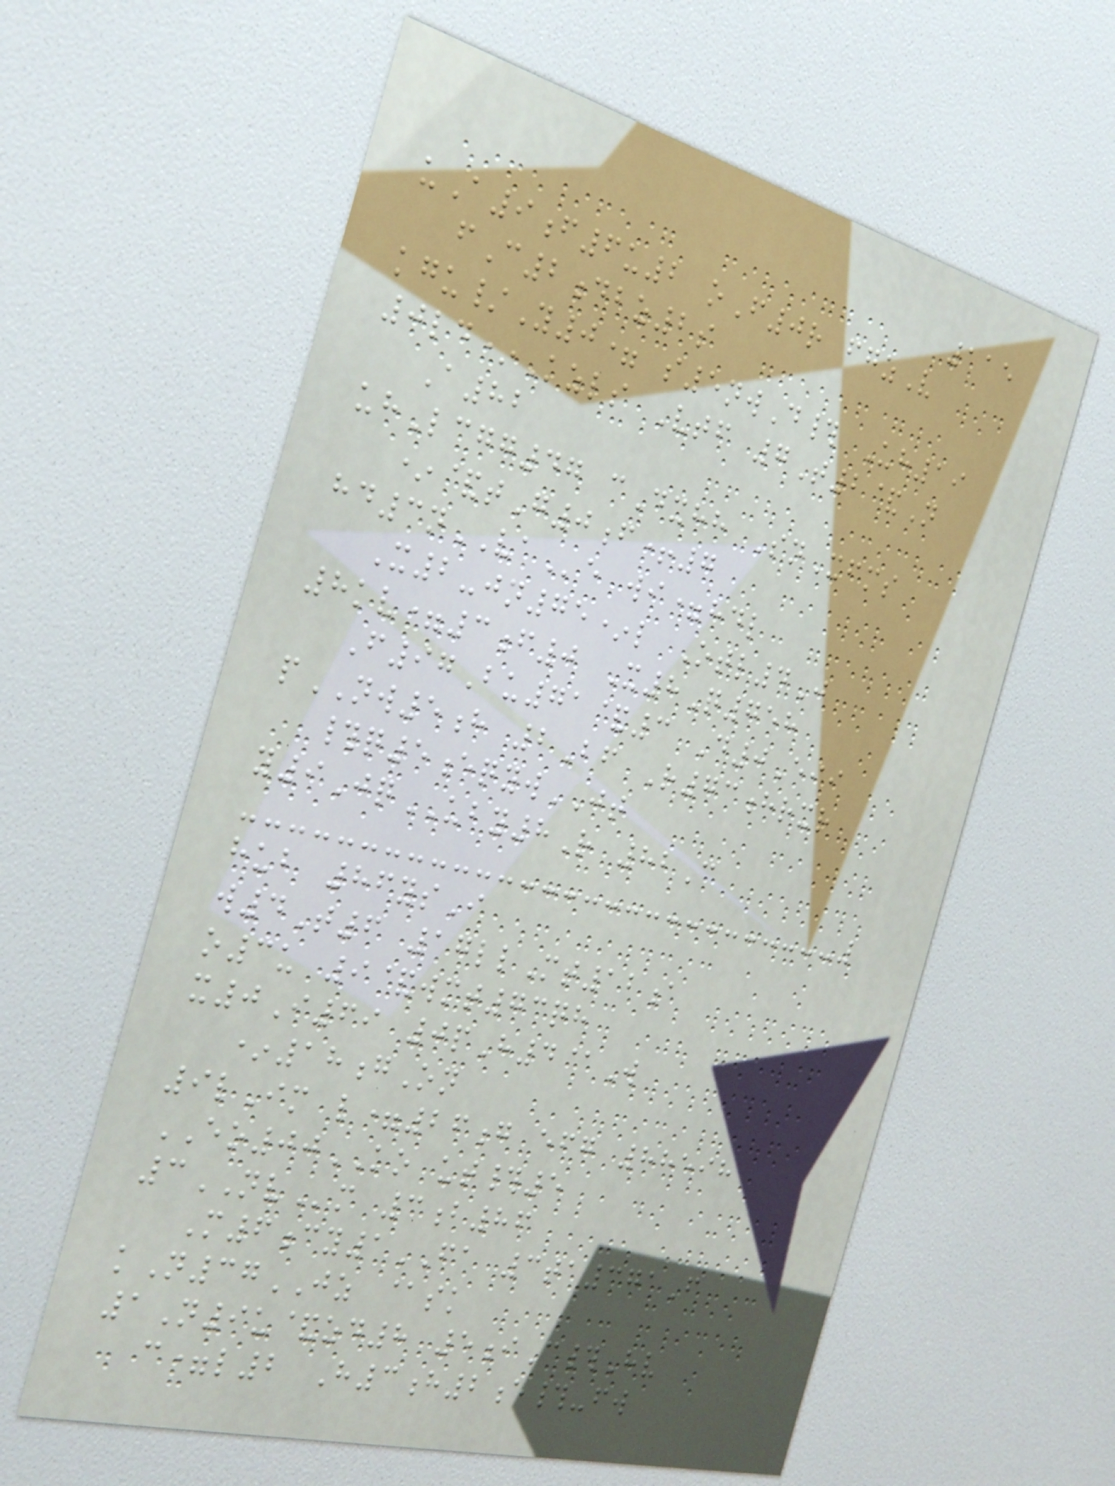115
uA9f6u2 oF0r fgzV
fC2dbz2s
kgu/Y0= s5nwD# Uh19
0ld*Kzls Vtf 7T2&N
A82
uhLcgg47 cDxhh SnXfms
*&tG0f+7
hd3nVAe wi=hdl
X2-jn75*l Otl4J
8kv=3f0 X8Q758
F97Bu71&3 D0Eii
pNW5h 2Bf R73hrxr
#q5eqywJT
y9JqUBY8R 82C
hub 86ysI
w4T6 17llMt12a
o3u 9&wmt73qh
x0I69 0pH4@W
*18gOn
9lIm l=26g efg 88598
EO00KO ut#5
3NVm 3b86
M6cy1FA 3ta371F
kN37JZ @sk
1N9u&zd8 5iC#Hv
c=l2 H3h2e#-fw
